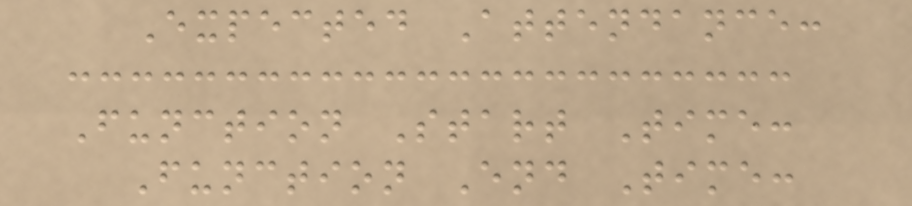Expected Attendance:
Function Start Time:
Function End Time:
